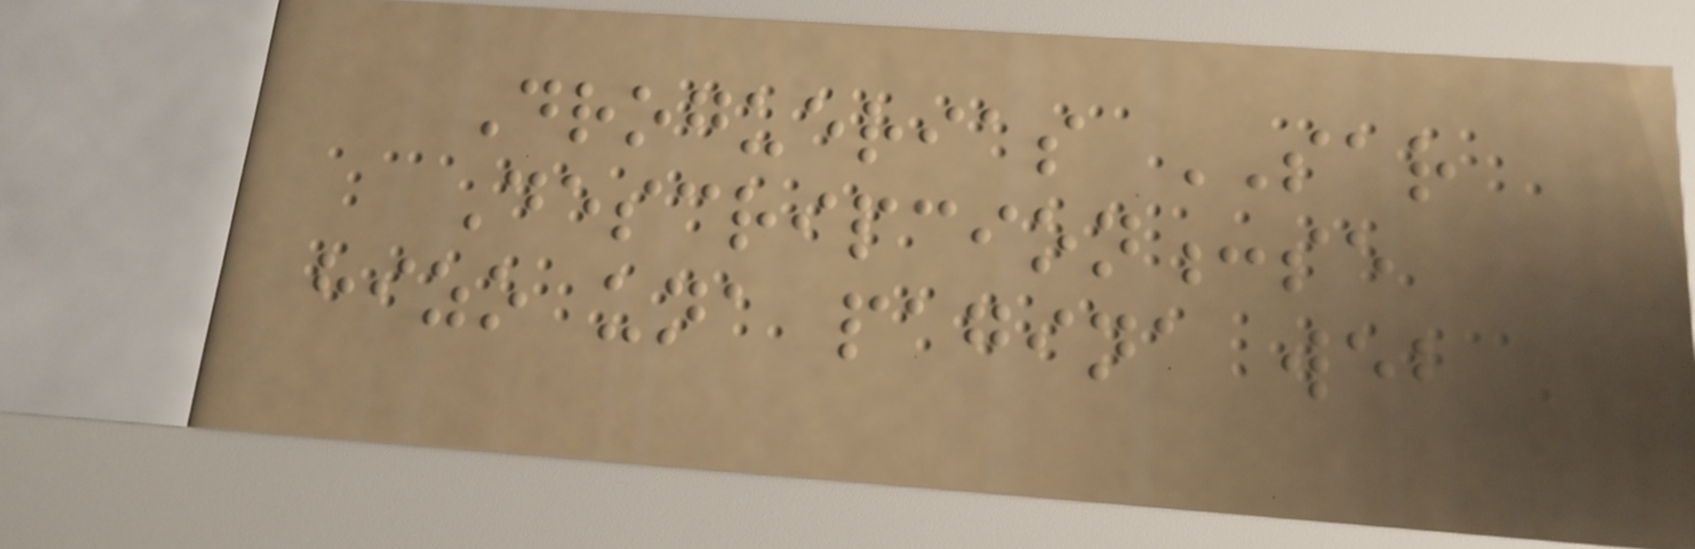Droguerias SAR
Descripcion:se
hizo una pagina web
